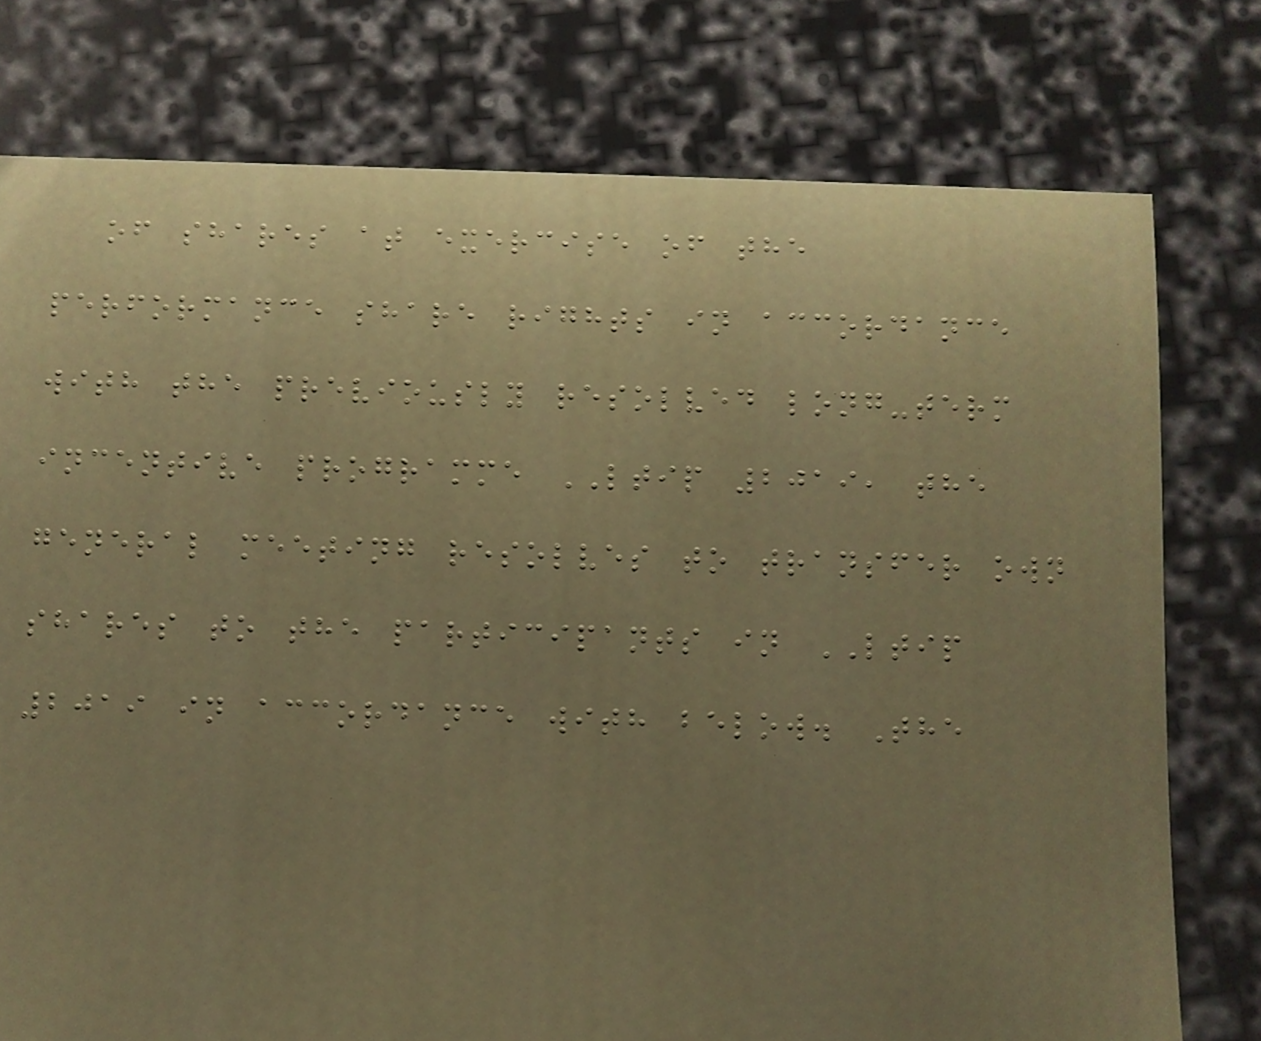of shares at exercise of the
performance share rights in accordance
with the previously resolved long-term
incentive programme LTIP 2019, the
general meeting resolves to transfer own
shares to the participants in LTIP
2019 in accordance with below. The
